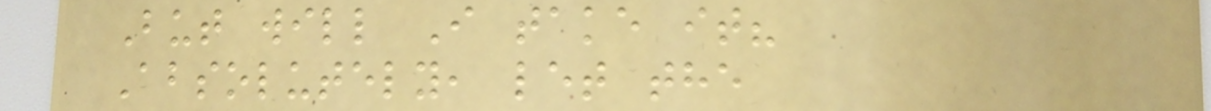But will I take it?
Absolutely, let the
